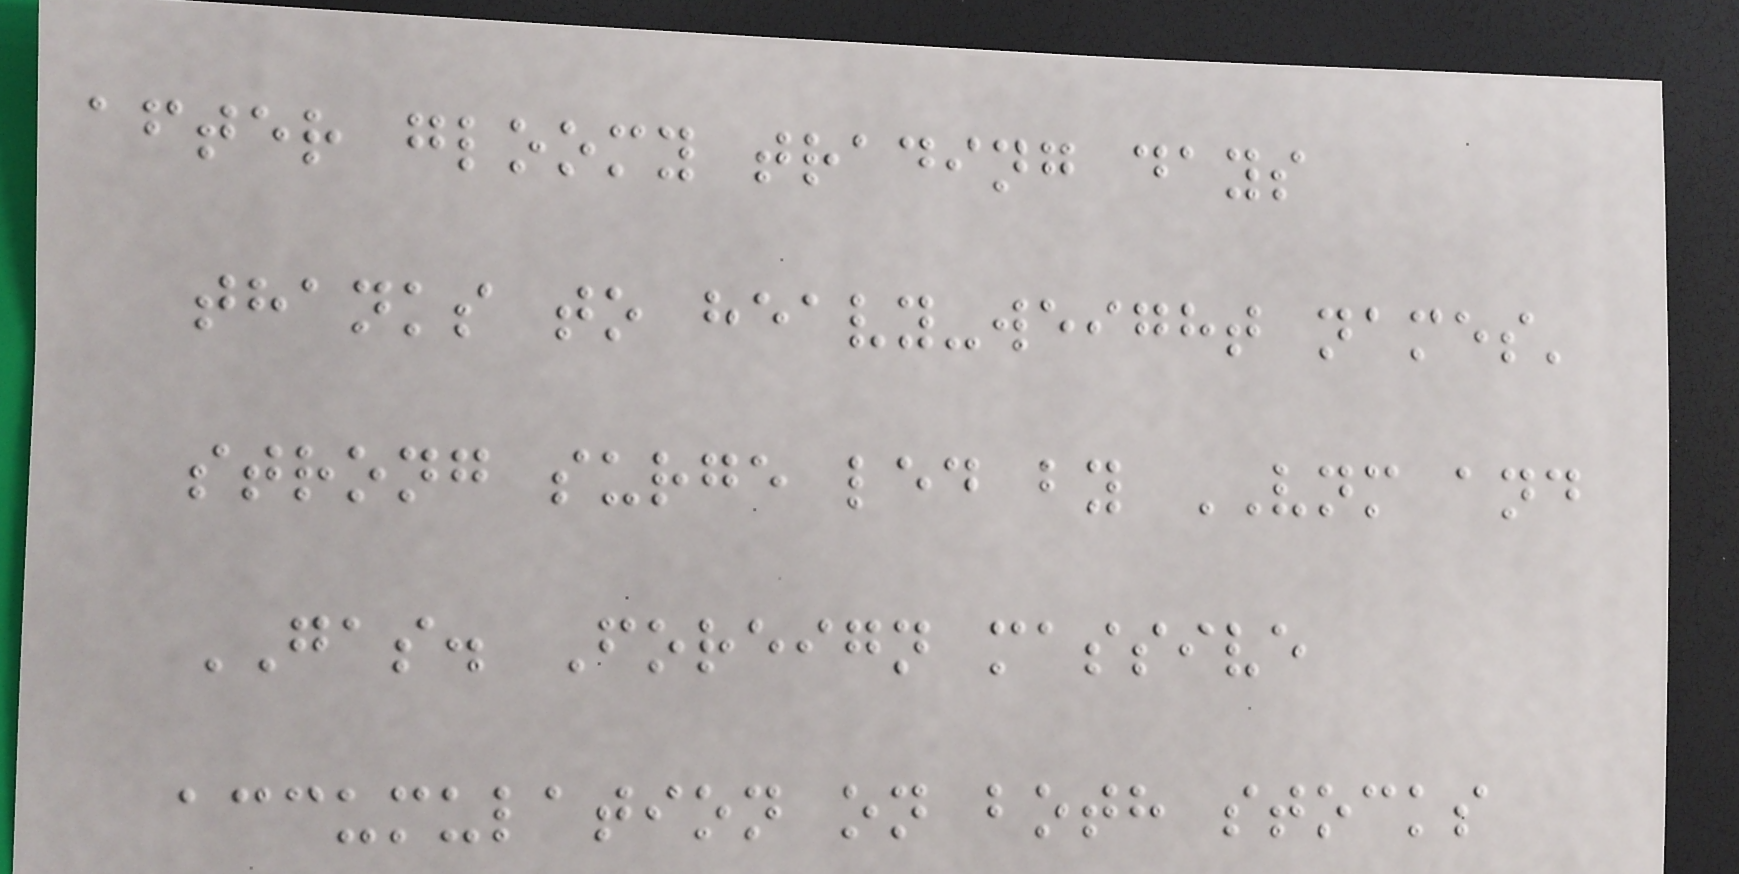after gloomy trading days
thanks to heavy-weight names'
strong surge led by VNM and
GAS. Foreign massive
accumulation on both stocks
